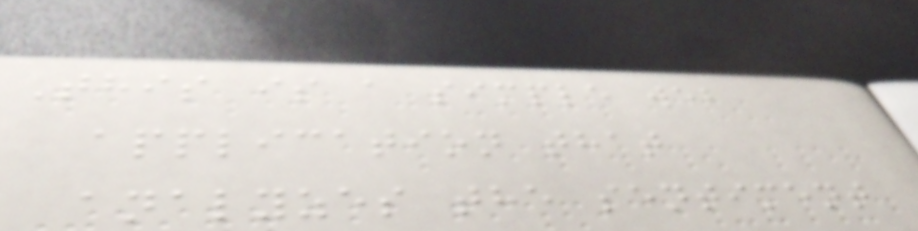This is a simple web
application that
analyzes the sentiment
